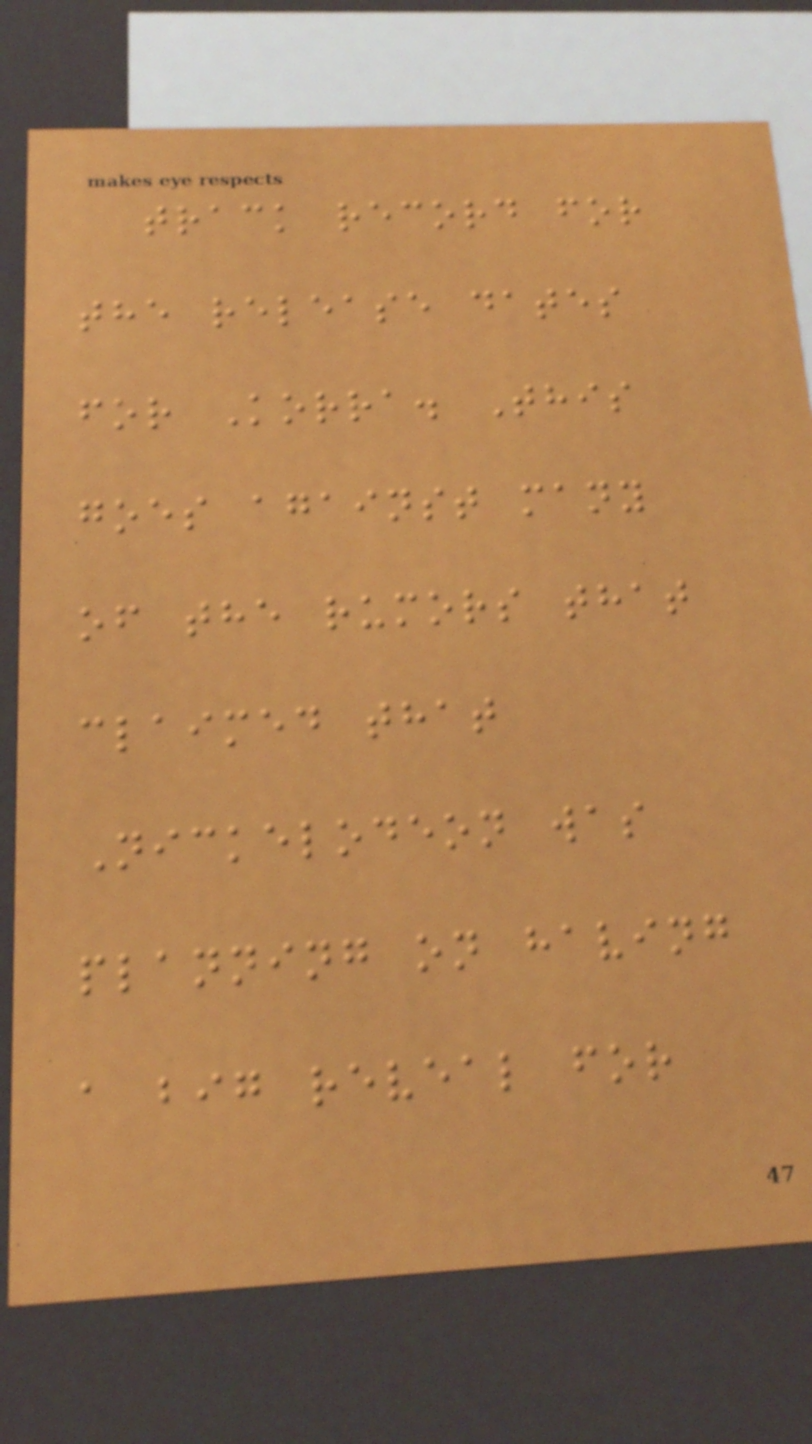track record for
the release dates
for Korra. This
goes against many
of the rumors that
claimed that
Nickelodeon was
planning on having
a big reveal for
